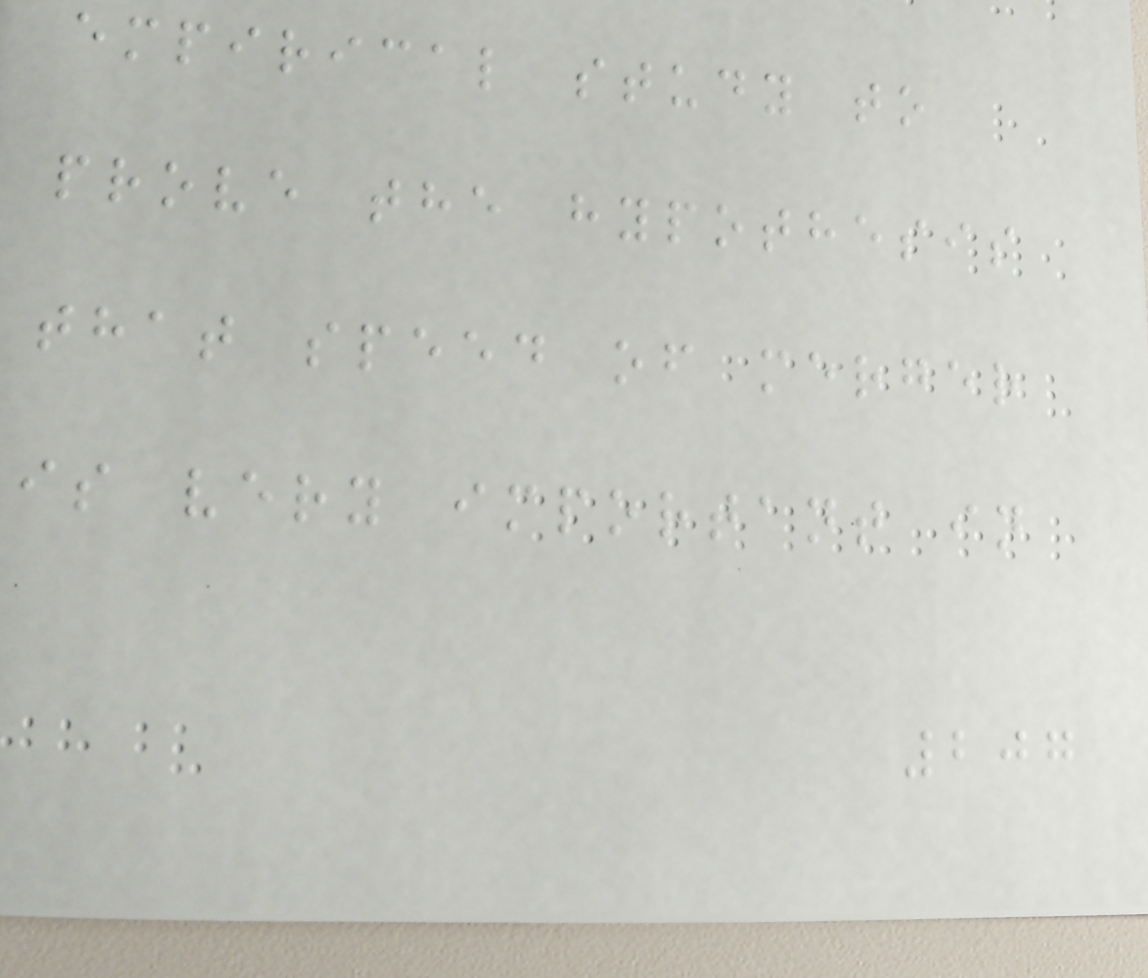empirical study to
prove the hypothesis
that speed of merger
is very important in
207
